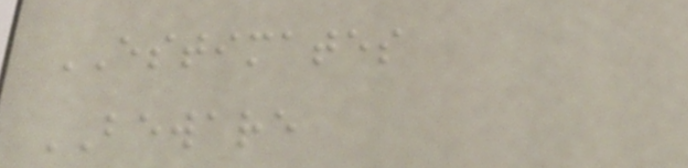ESTIMATES
BEWARE
